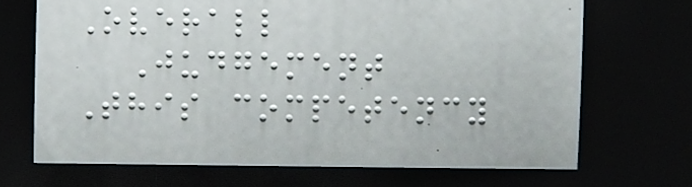Overall
Judgement
This competency
